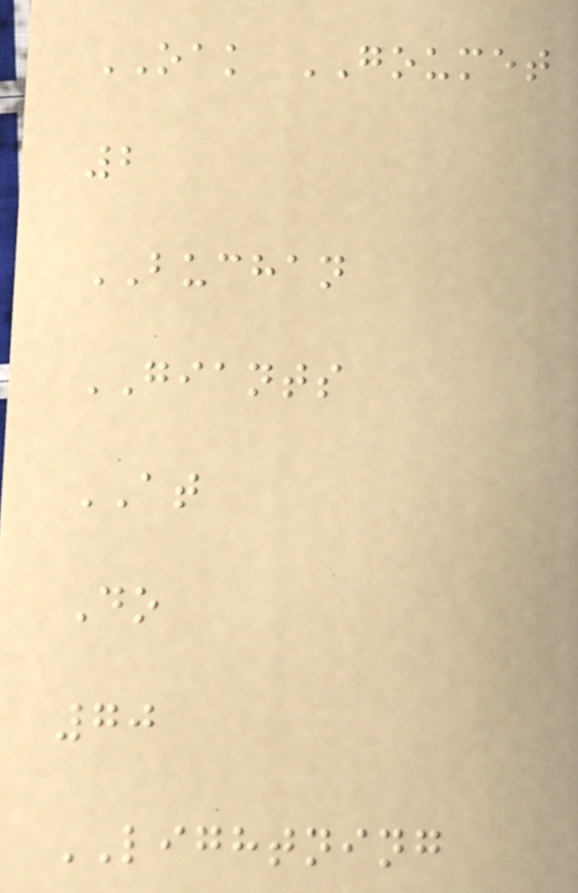OAK GOUMET
2
BUCHAN
GIANTS
AT
Do
70
LIGHTNING
